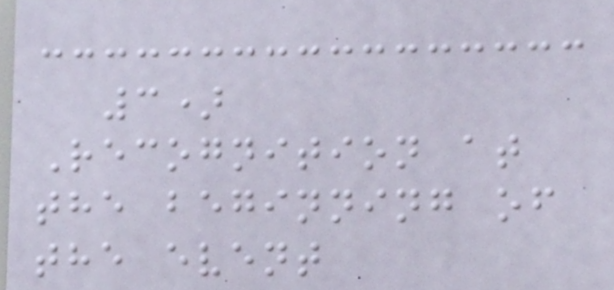3)
Recognition at
the beginning of
the event
